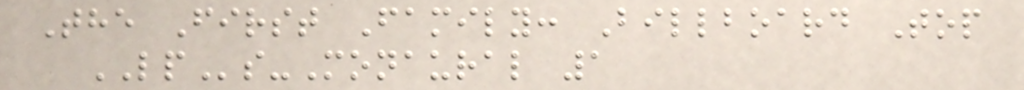The First Family: Billboard Top
LPs-Monaural 1
